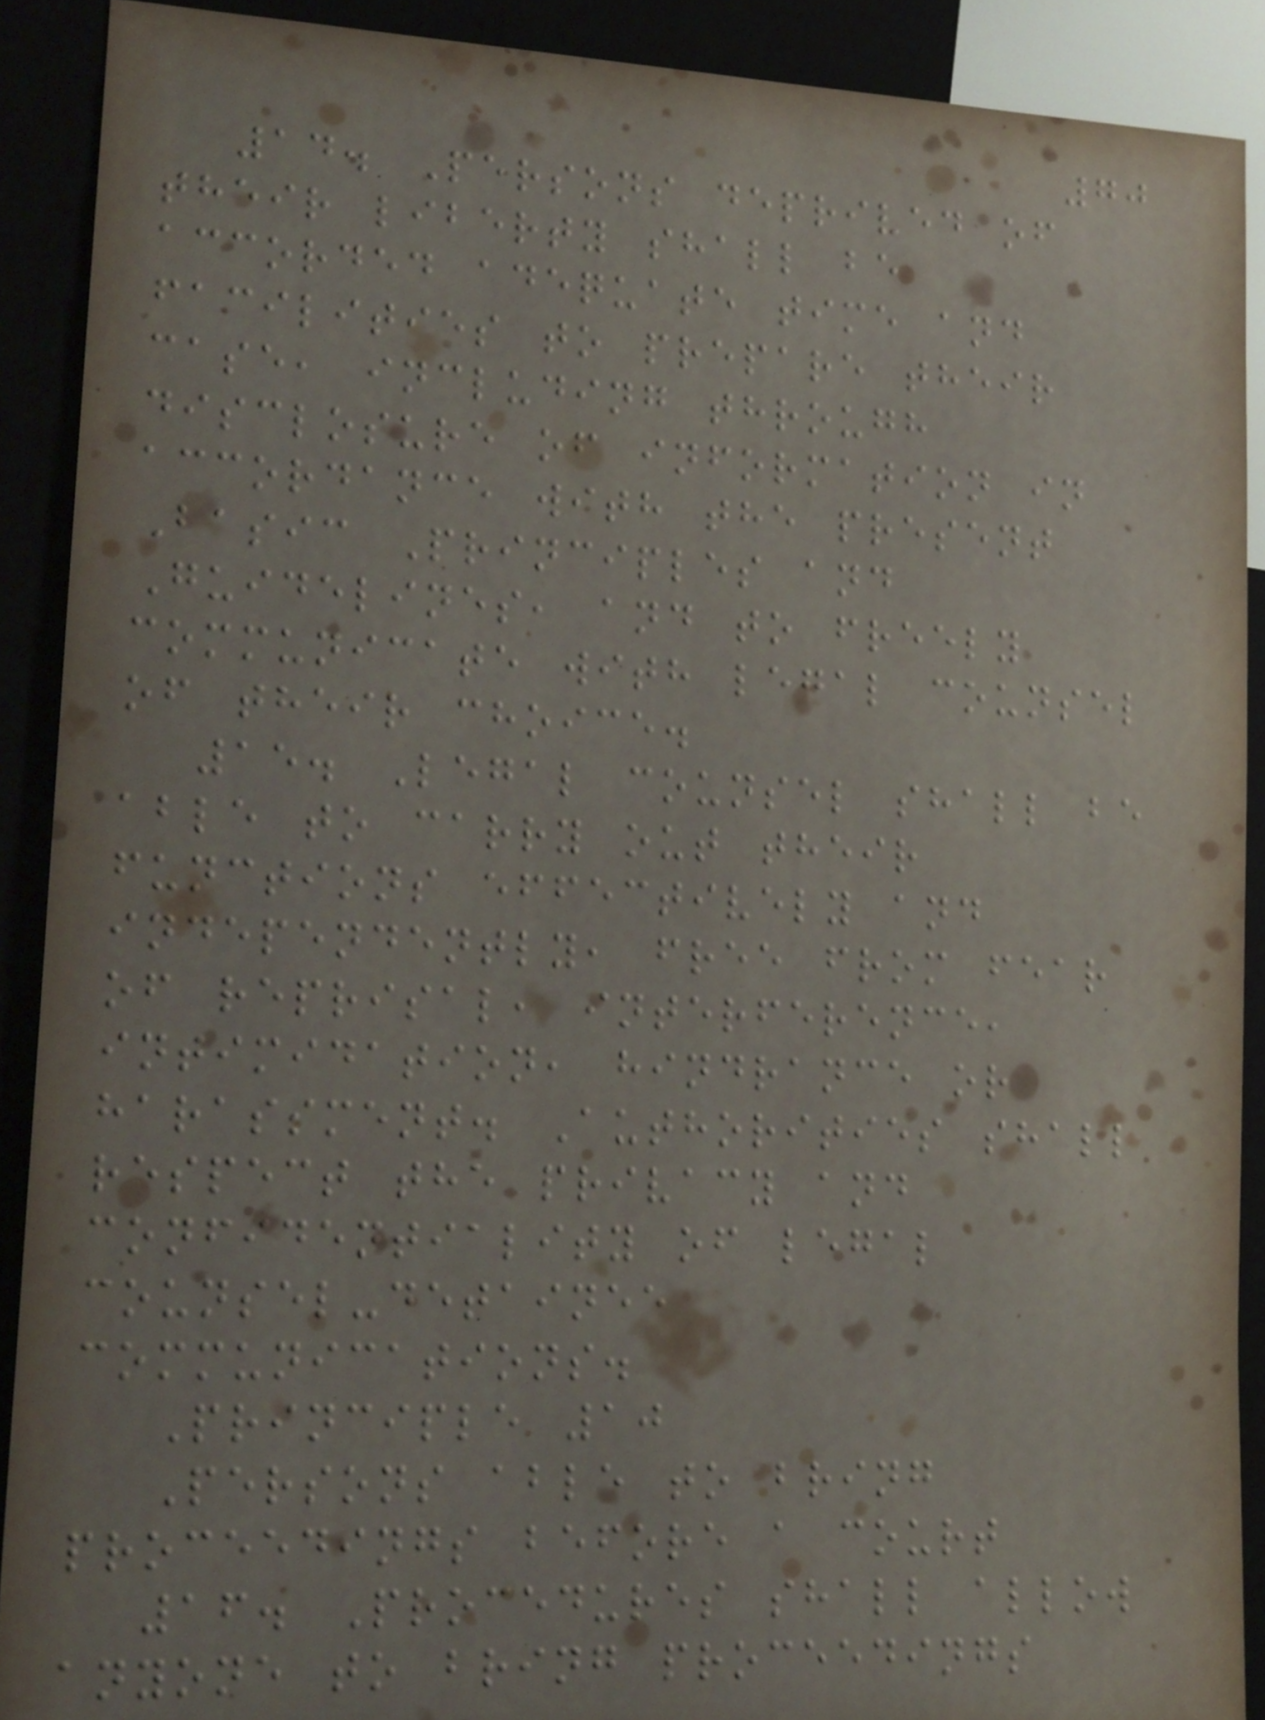70
14. Persons deprived of
their liberty shall be
accorded adequate time and
facilities to prepare their
case, including through
disclosure of information in
accordance with the present
Basic Principles and
Guidelines, and to freely
communicate with legal counsel
of their choice.
15. Legal counsel shall be
able to carry out their
functions effectively and
independently, free from fear
of reprisal, interference,
intimidation, hindrance or
harassment. Authorities shall
respect the privacy and
confidentiality of legal
counsel-detainee
communications.
Principle 10
Persons able to bring
proceedings before a court
16. Procedures shall allow
anyone to bring proceedings
